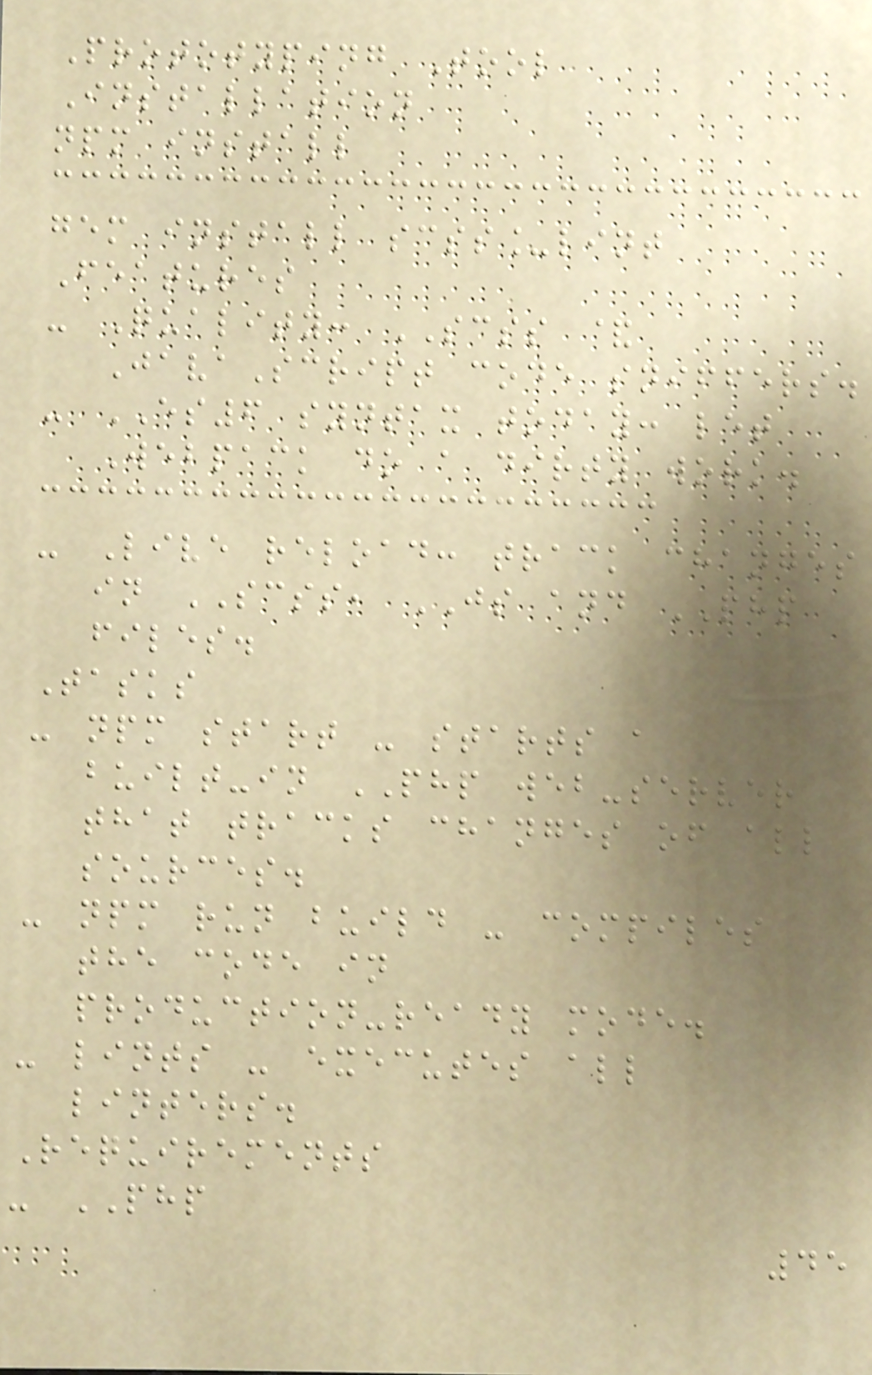Prototyping Tool
Installation
npm install
gem install scss_lint
Features
- Quality: SCSS &
JavaScript code sniffers.
- ES6 syntax today: let
Webpack do a dirty work.
- Live reload: track changes
in SCSS, JS and PHP
files.
Tasks
- npm start - starts a
built-in PHP web-server
that tracks changes of all
sources.
- npm run build - compiles
the code in
production-ready mode.
- lints - executes all
linters.
Requirements
- PHP
45
